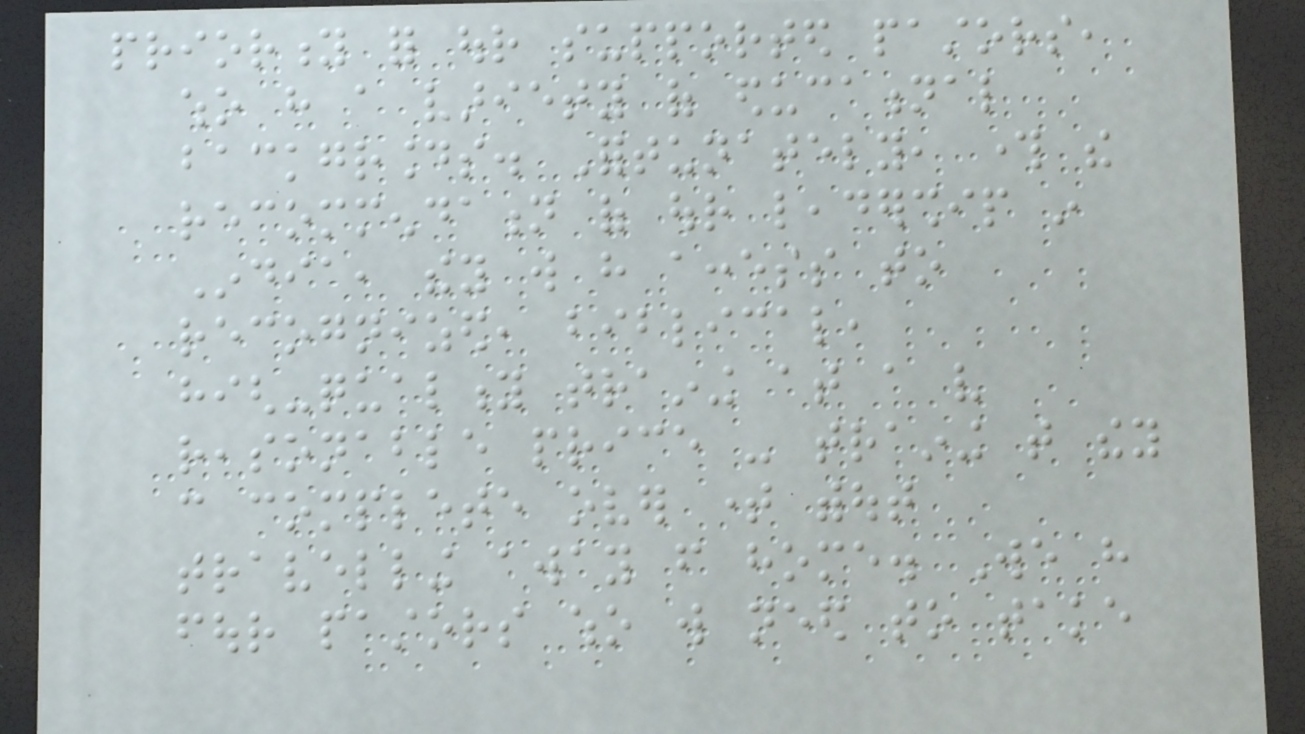priority for our supported pastors,
who have a variety of educational
backgrounds. Fortunately, through the
recommendation of our leadership in
India, they will have access to
recognized, biblical,
high-quality training at a very
reasonable price - training that they
can complete over time without
travelling away from home. We have
four pastors who will need to take
